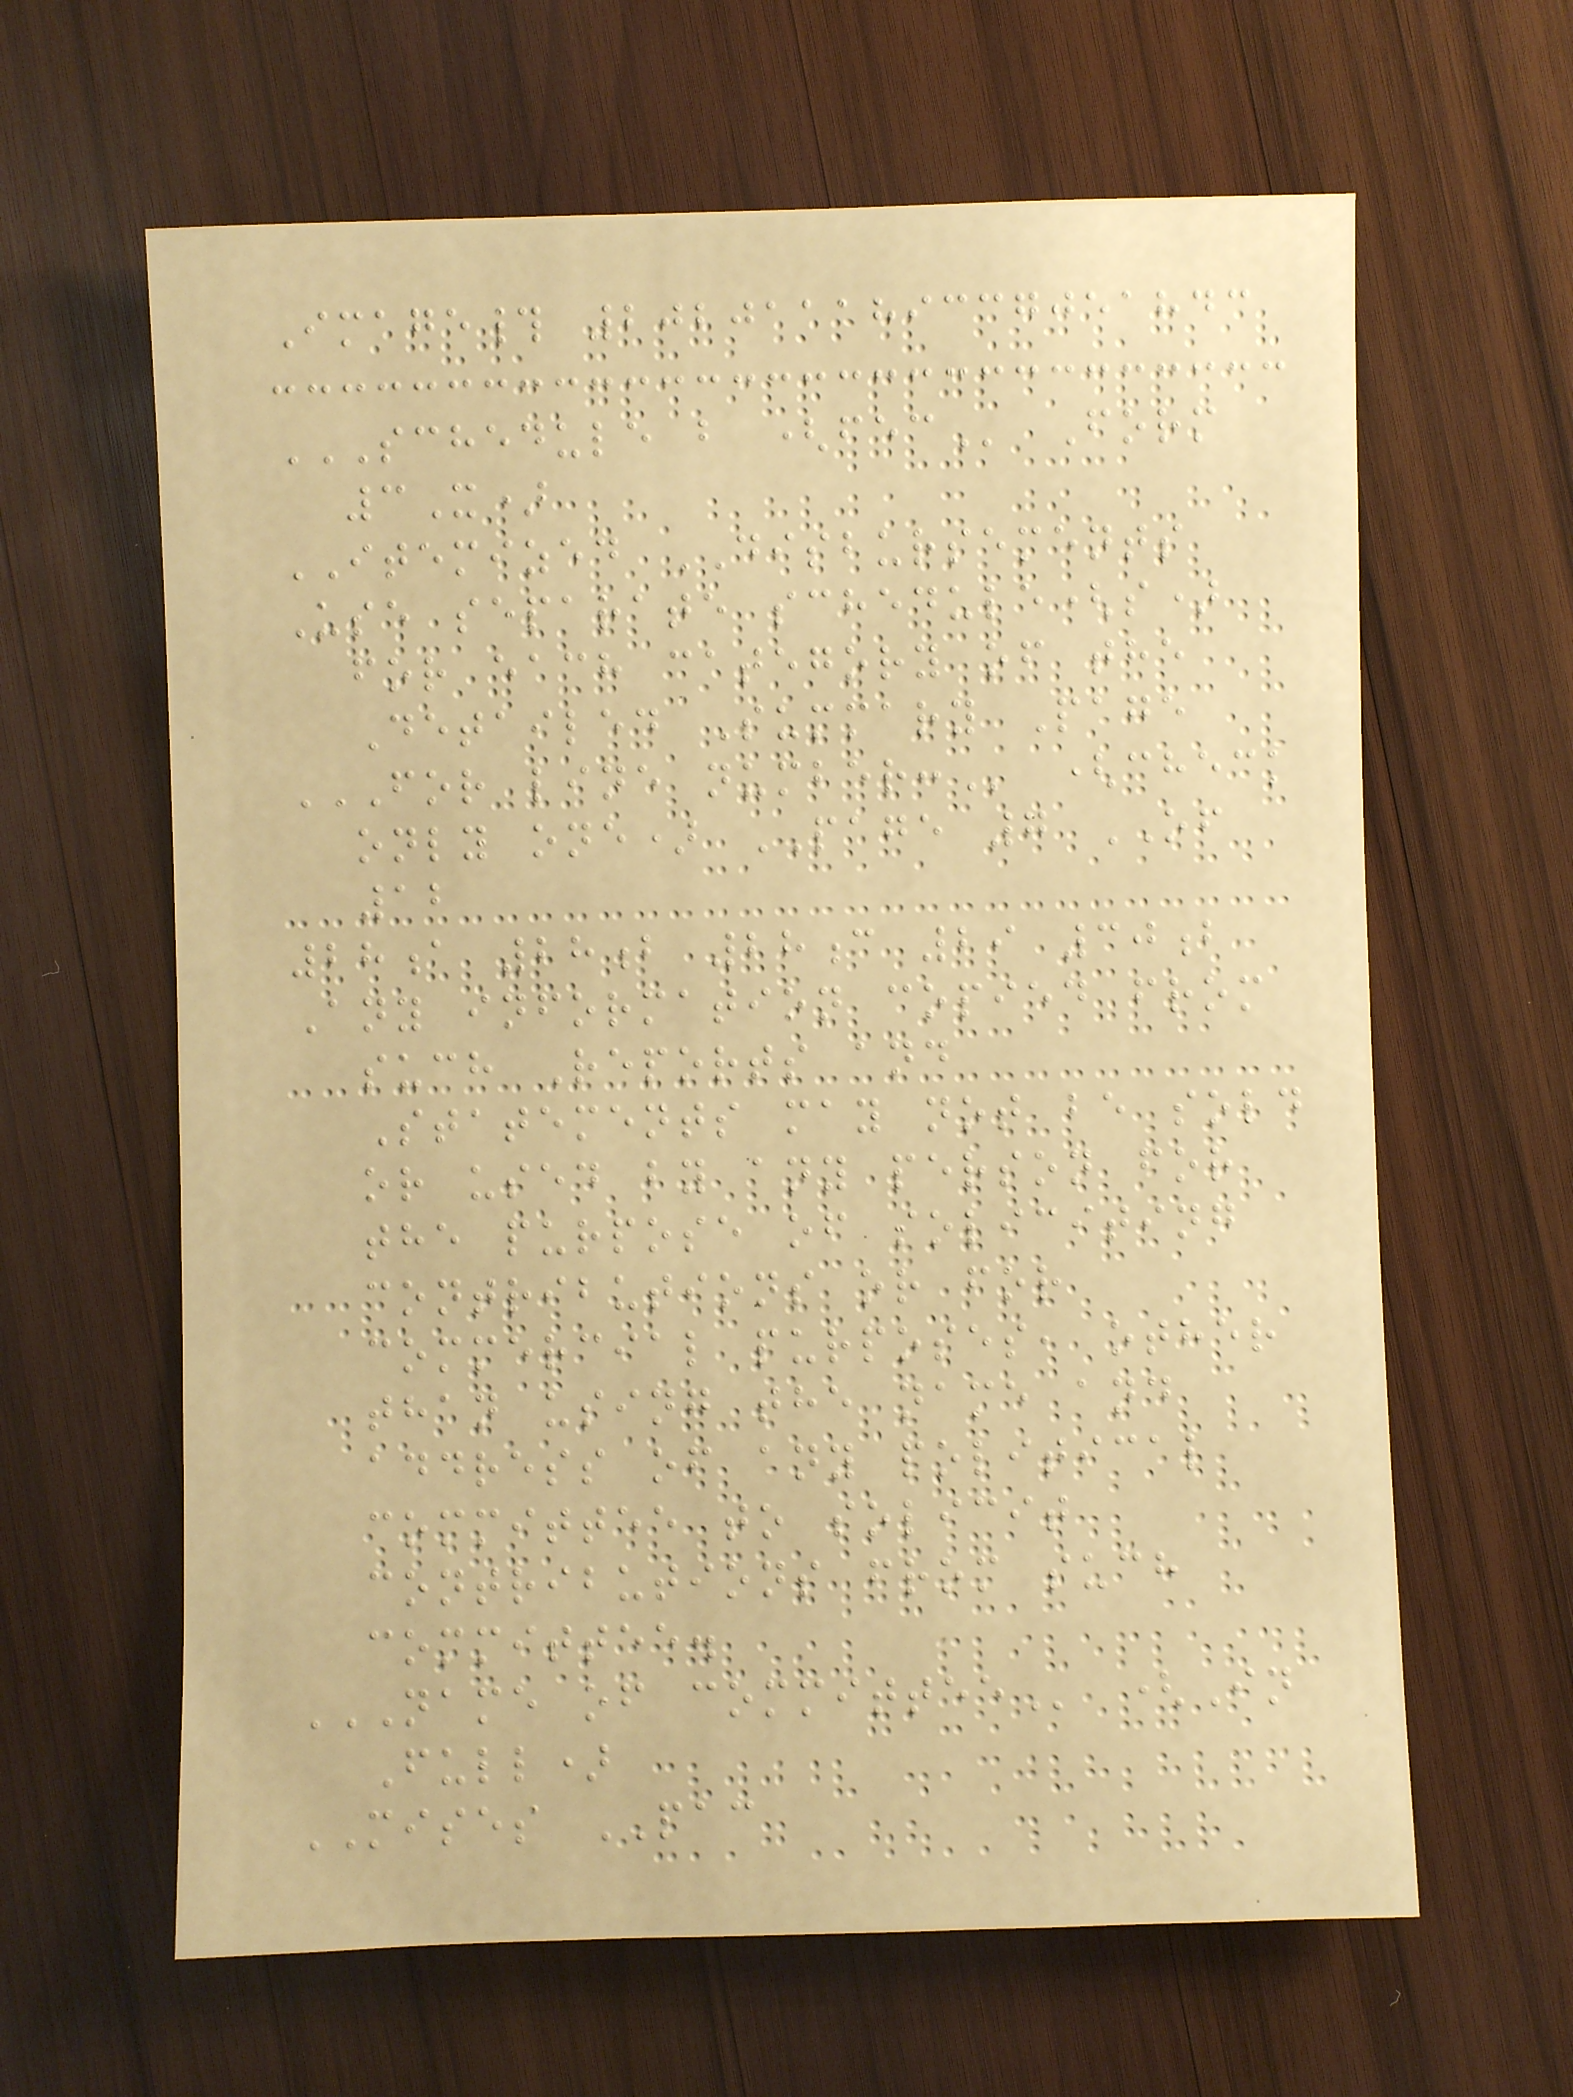Image# 202011189337051843
SCHEDULE B (FEC Form
3X)
ITEMIZED DISBURSEMENTS
Use separate schedule(s)
for each category of the
Detailed Summary Page
FOR LINE NUMBER: (check
only one) PAGE 7 OF
12
28a 28b 28c 29 30b
Any information copied from
such Reports and
Statements may not be sold
or used by any person for
the purpose of soliciting
contributions or for
commercial purposes, other
than using the name and
address of any political
committee to solicit
contributions from such
committee.
NAME OF COMMITTEE (In
Full)
MISES PAC
